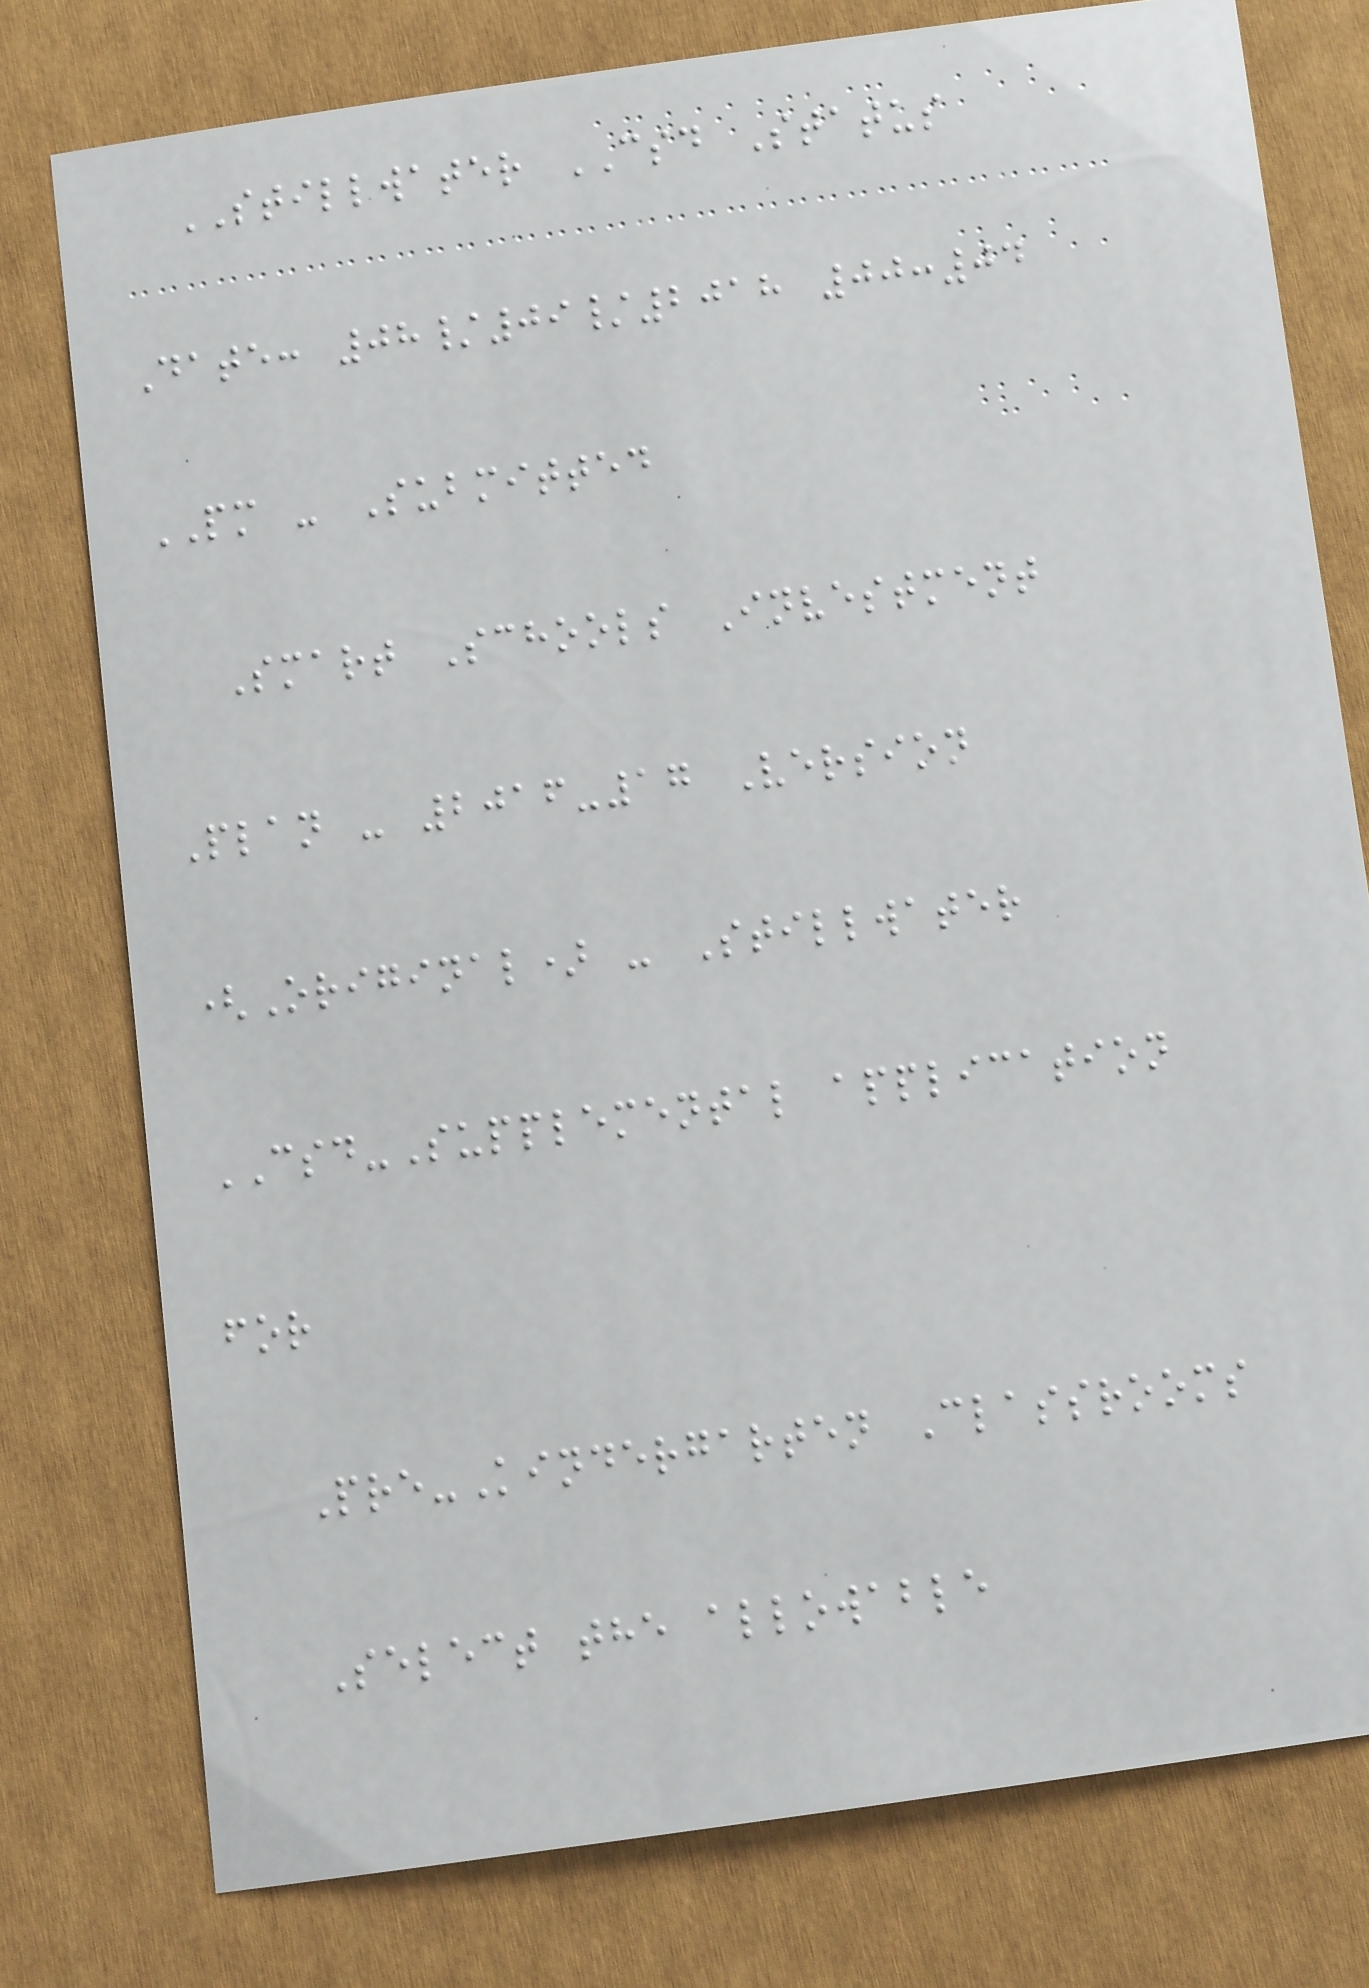STILLWATER CSD Status
Date: 08/09/2018 00:04
PM - Submitted
Smart Schools Investment
Plan - 2016-17 Version
(Original) - Stillwater
CSD-Supplemental application
for
Pre-Kindergarten Classrooms
Select the allowable
